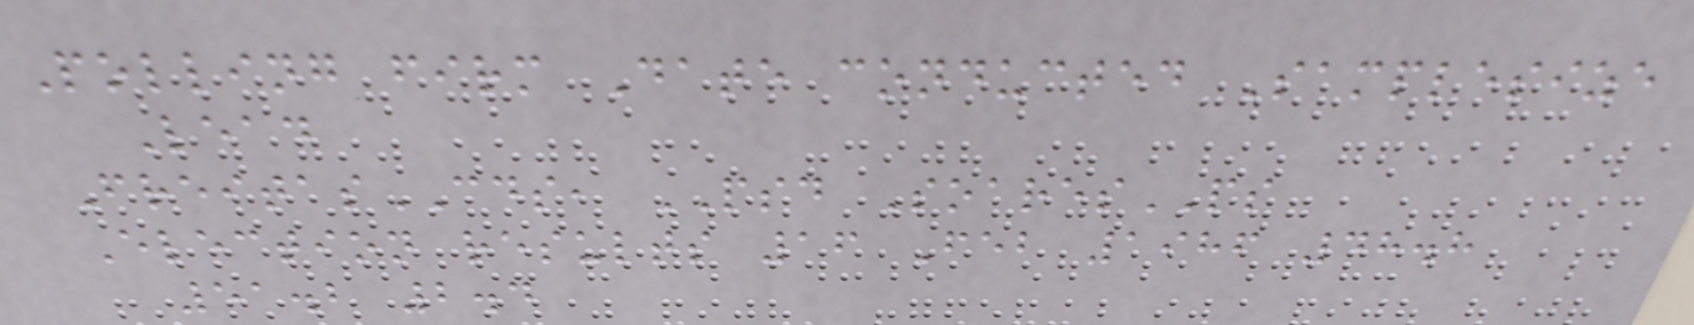Polling firm Date conducted Samplesize
Lead
FreitasCDS, PSD SoaresPS
Election results 16 Feb 1986 48.8
51.2 2.4
